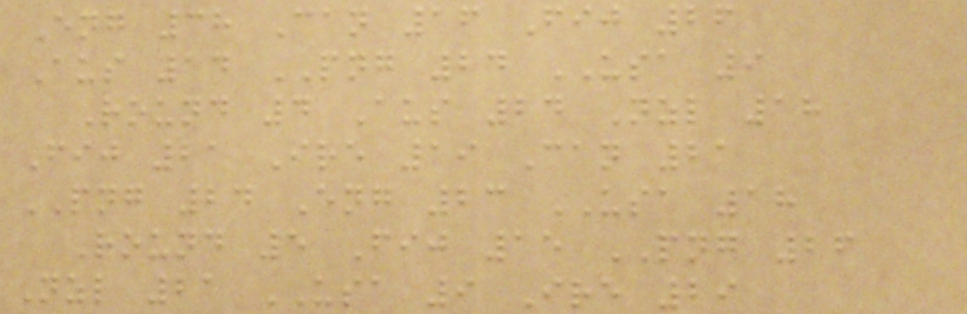Eng 38 Can 16 Fij 26
Aus 14 PNG 24 USA 9
Round 4 Aus 24 Nzl 18
Fij 21 Ire 19 Can 21
PNG 24 Eng 23 USA 18
Round 5 Fij 15 PNG 26
Nzl 21 USA 9 Ire 29
